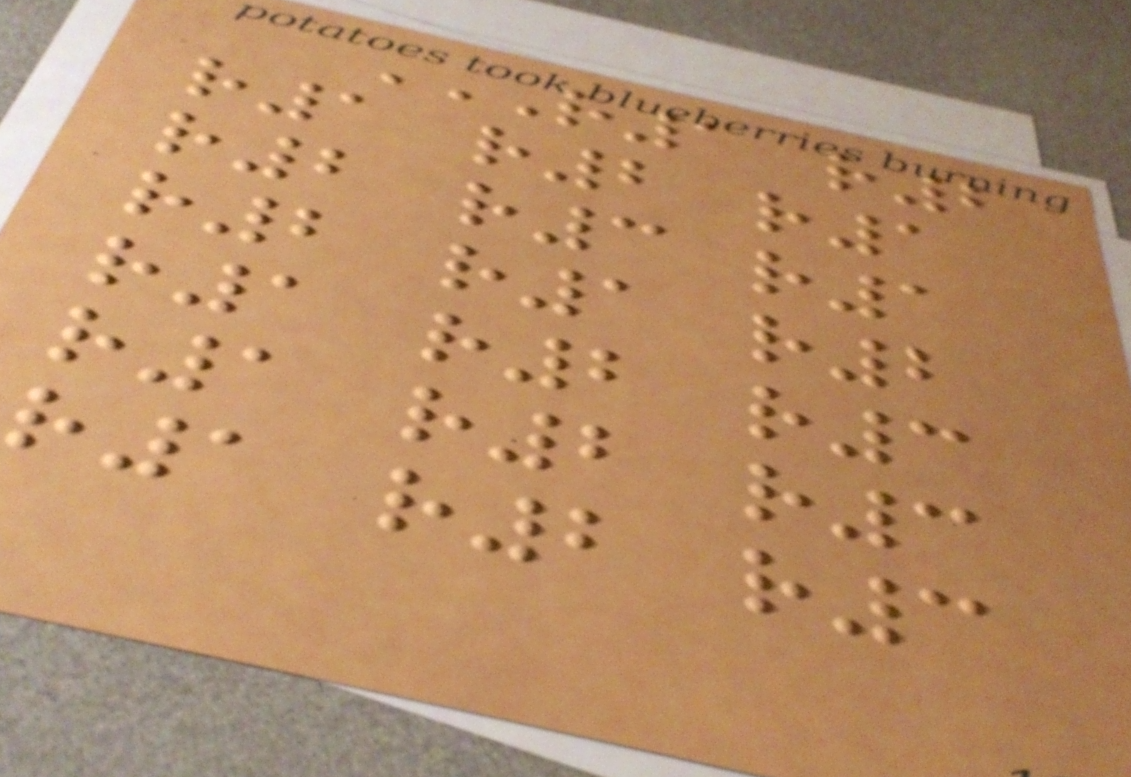R1 R2
R1 R2 R1
R2 R3 R1
R2 R1 R2
R1 R2 R3
R1 R2 R3
R1 R2 R3
